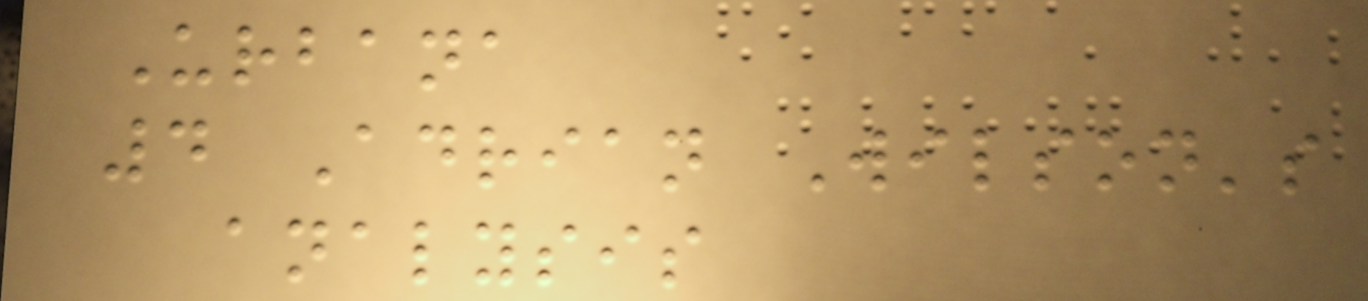Urbana
4 Adrian Wilson's
analysis
